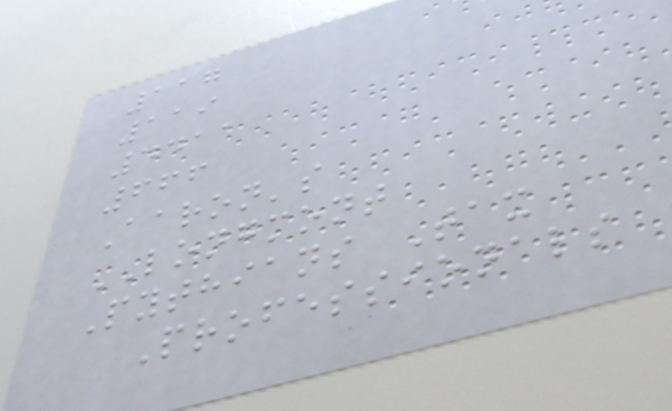117
119
4411
666
Aaron's
LONGMONT
Pythians Tax
Professionals
